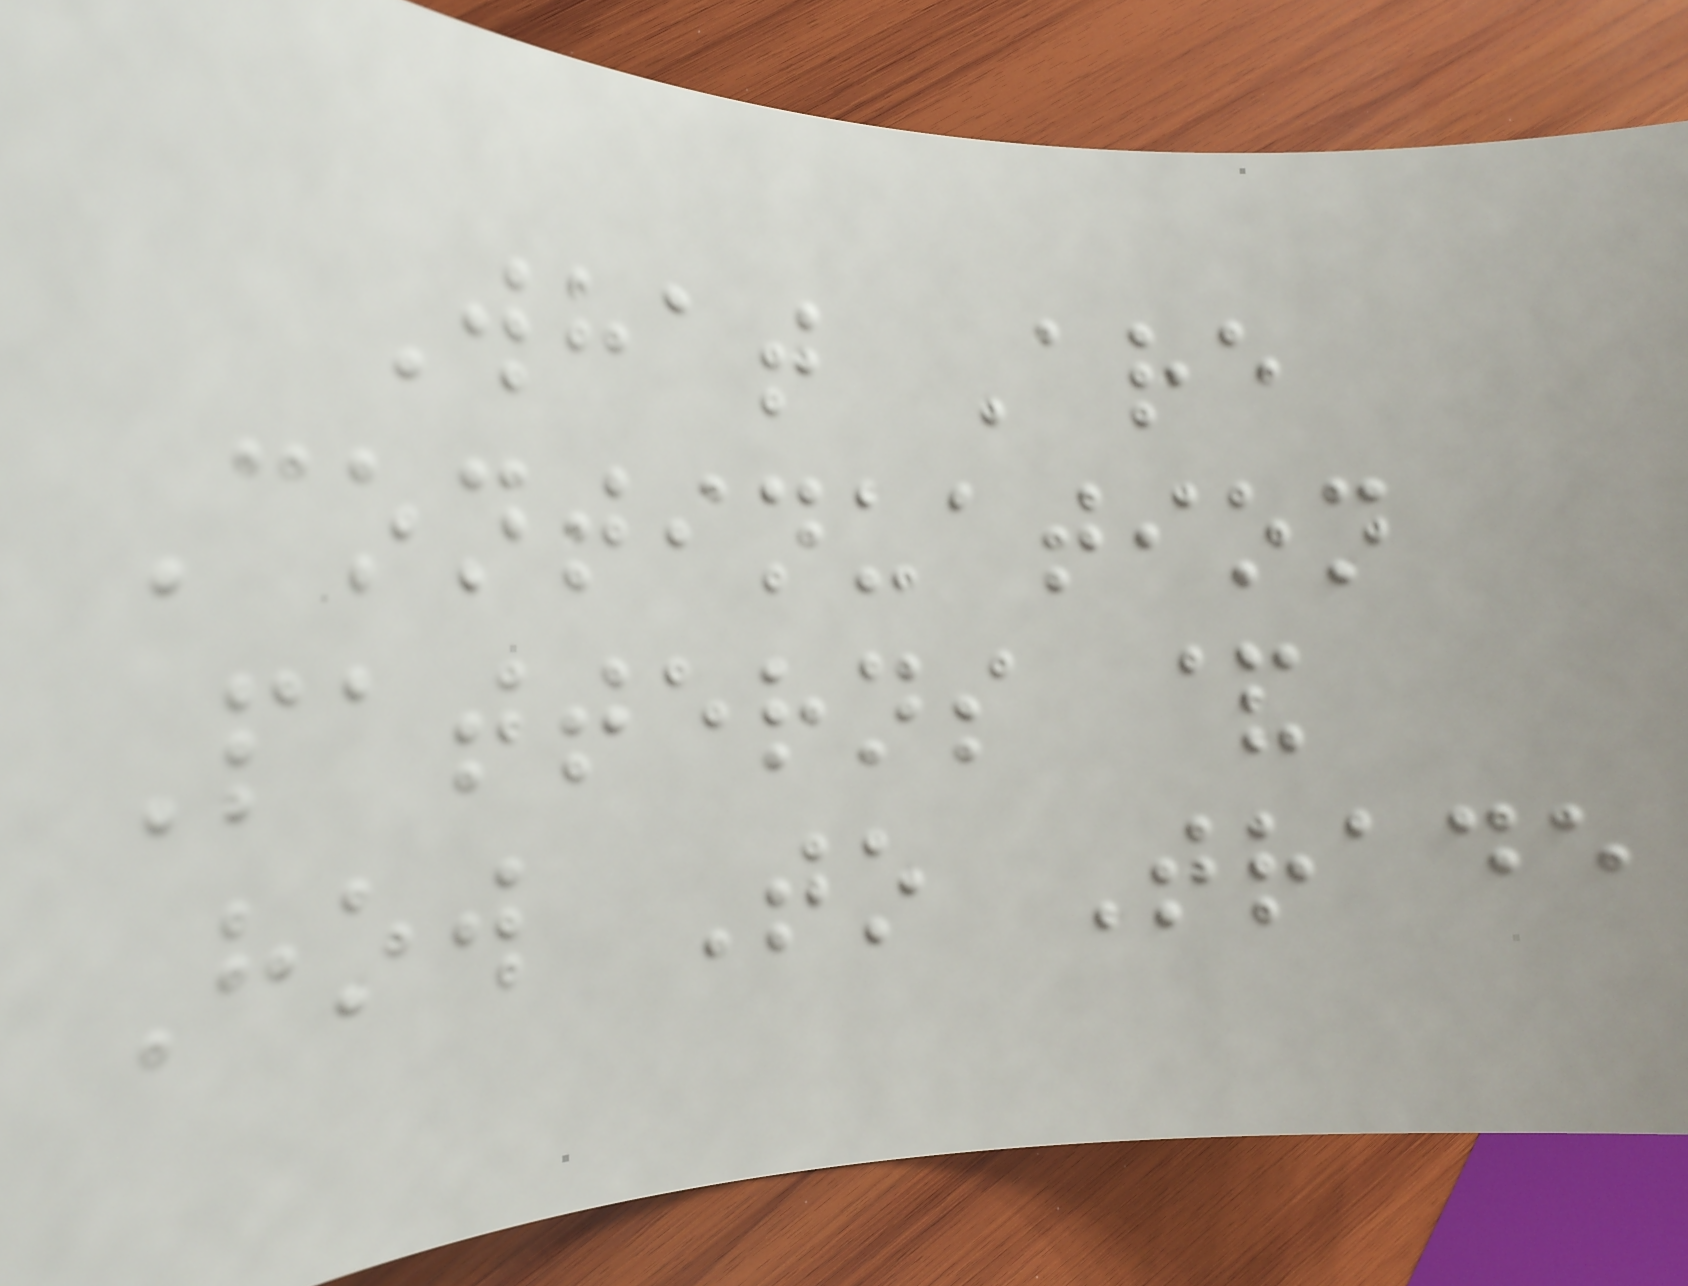What Are
Continuation
Patterns &
How To Trade
